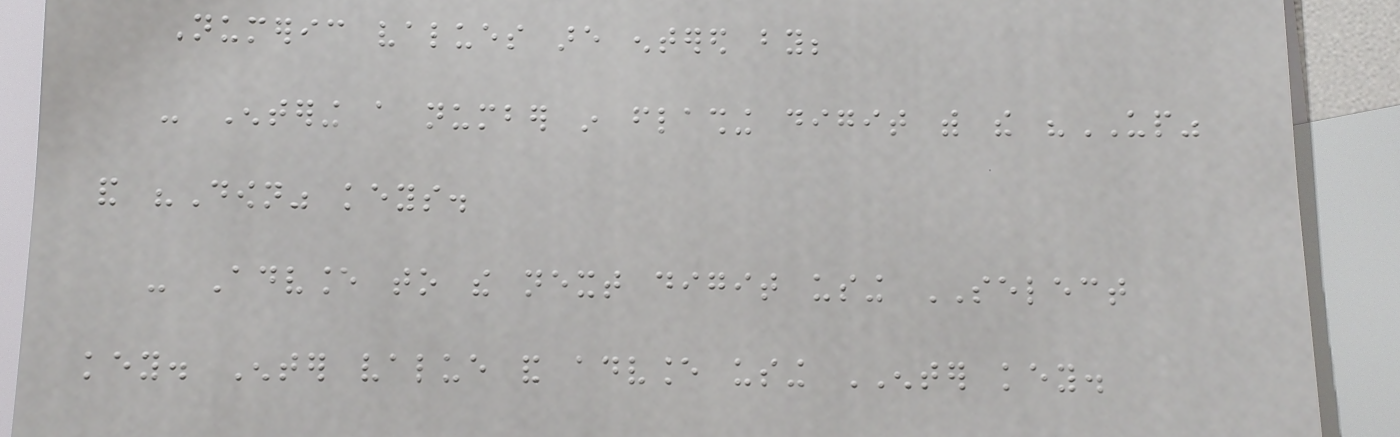Numeric values are entered by;
- Entering a number in flashing digit with the "UP"
and "Down" keys.
- Advance to the next digit using SELECT
key. Enter value and advance using ENTER key.
